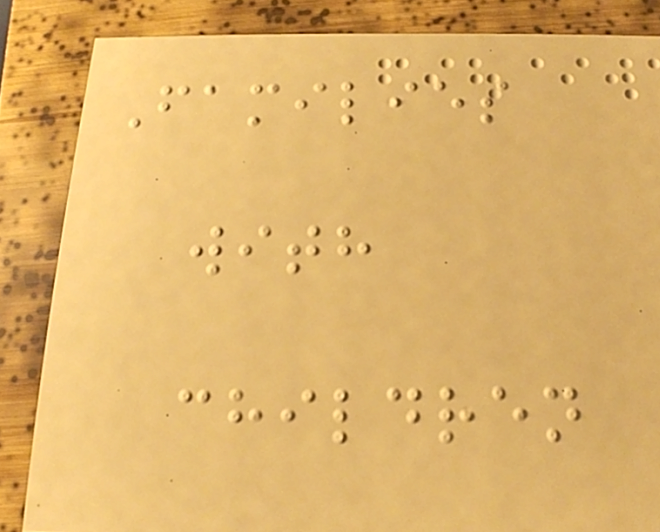Families
with
children
